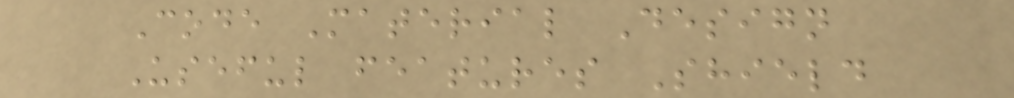Code Material Design
Useful features Shield
